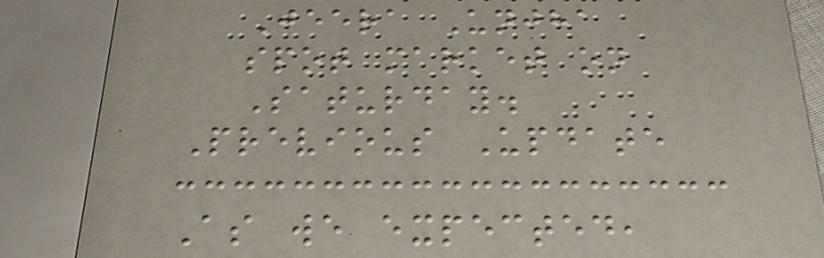Jeera Unjha
spot market on
Saturday.
Previous Update
As we expected,
